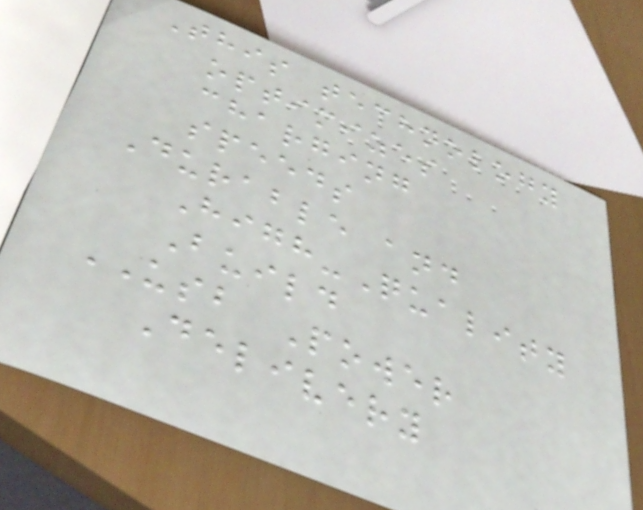This technology
optimizes
charging
speeds
Durable and
High-Quality
Build
USB Power
Delivery
